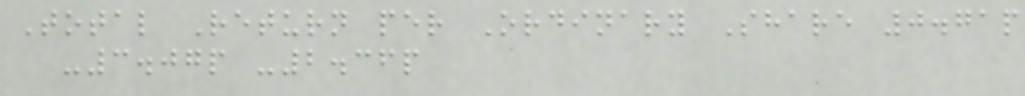Total Return per Ordinary Share 0.71p
-3.07p -2.36p
